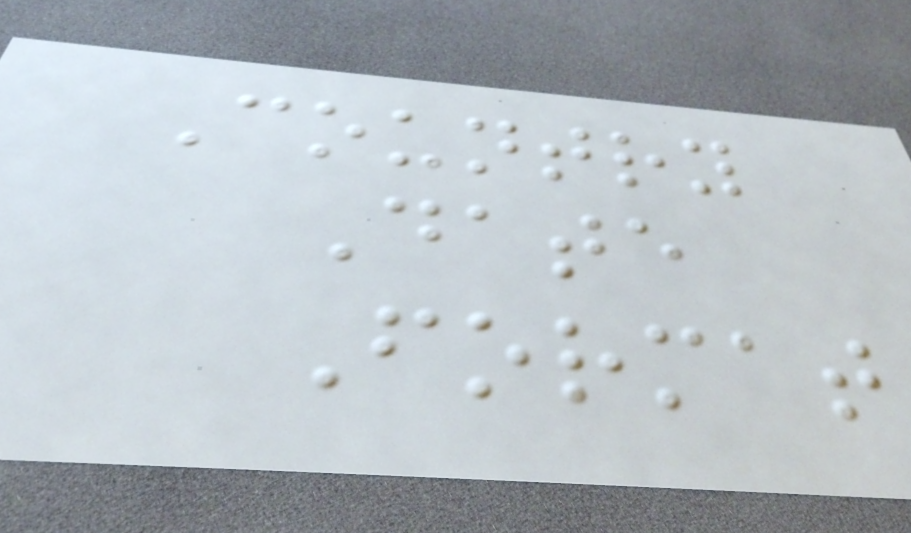Country
Date
Format
